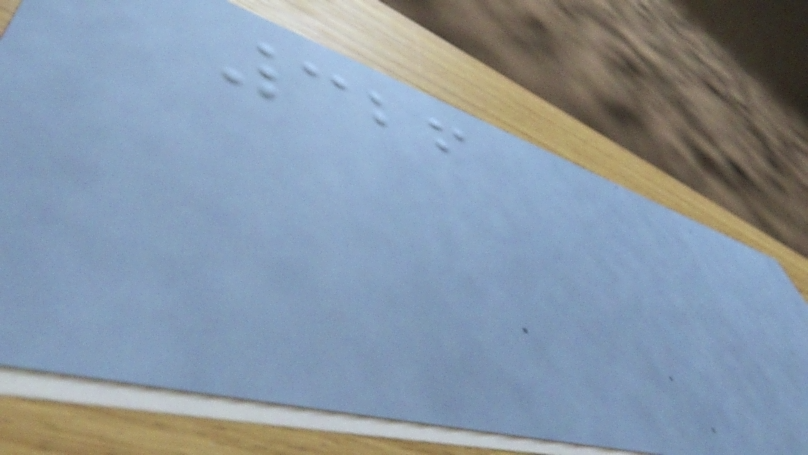326
